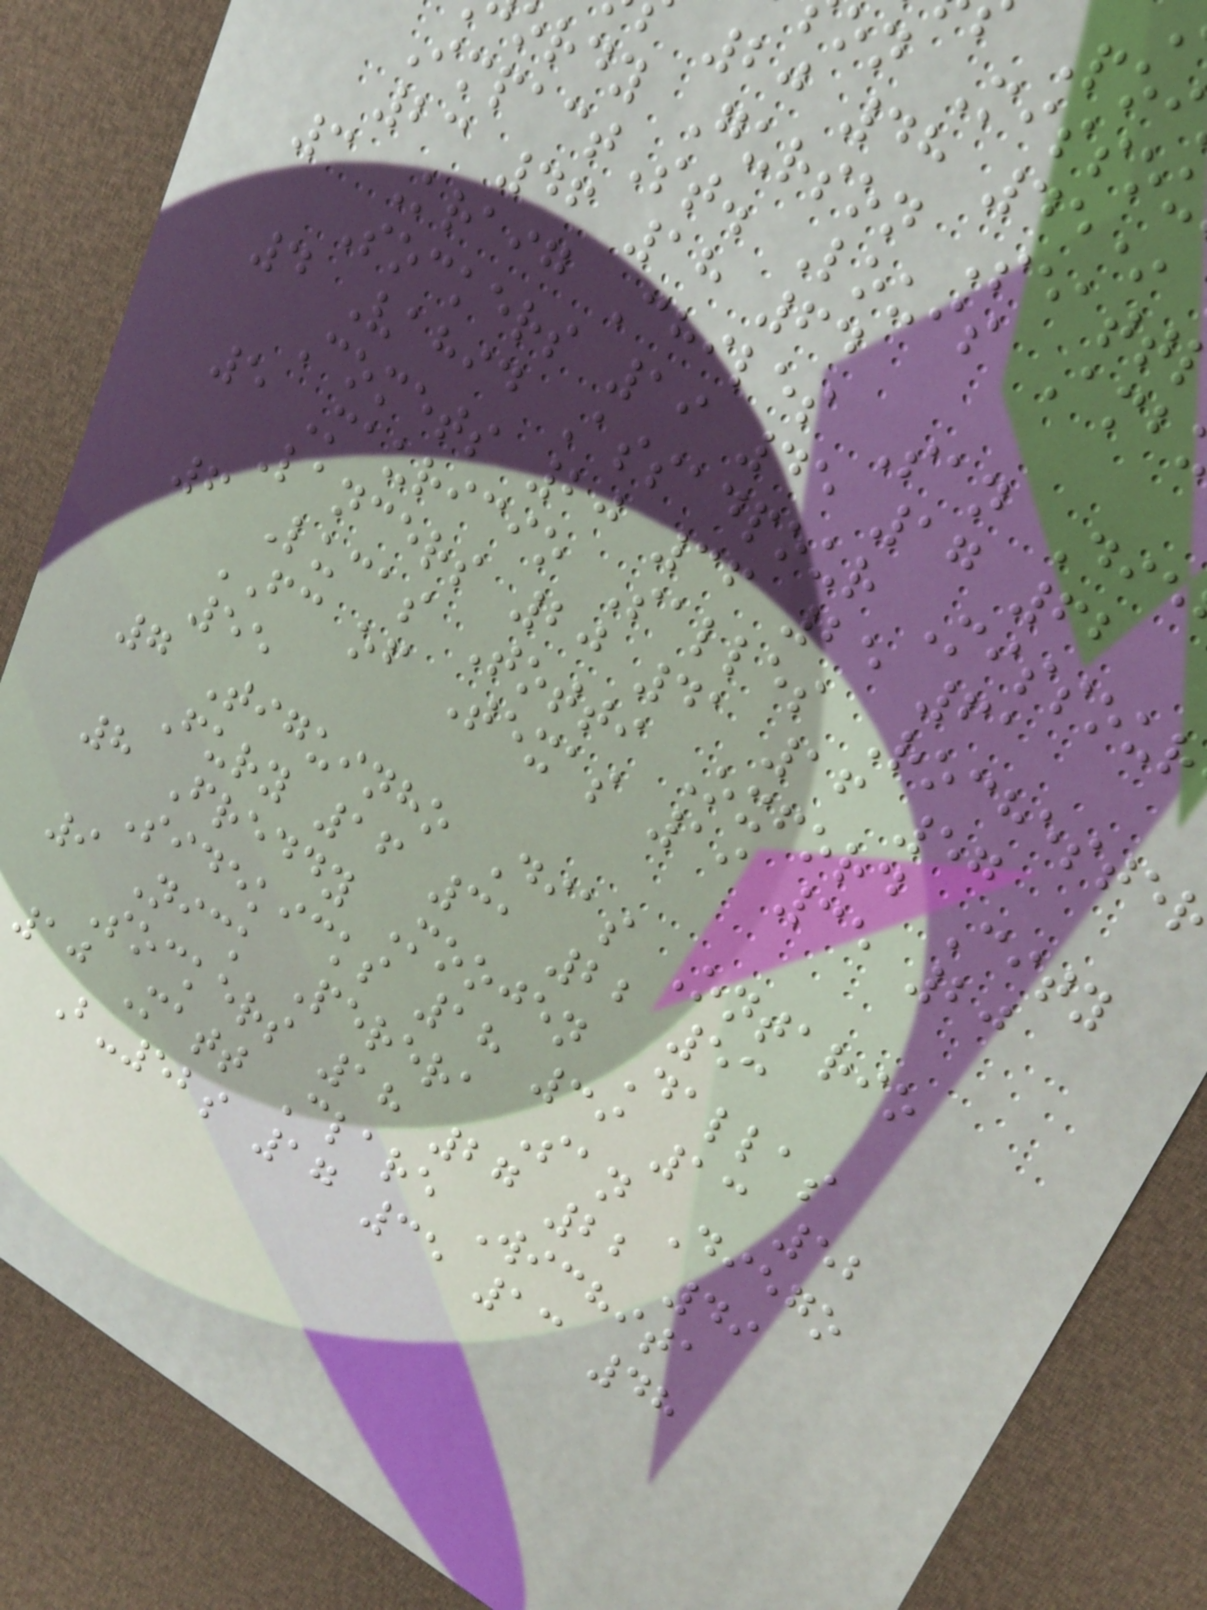on Misso
20 48 45*
ordy Gurson Seatt
ImpactSt. Louis Amb
23 46 18 64
3 Kraig Chiles San Die
Sockers 19 45 17 62
4 Vahid Assadpour Missour
Comets 20 36 25 61
5 Mauricio Salles Rocheste
Lancers 20 41 16 57
6 Lucas Totti Oxford City
FC of Texas 19 35 20
55
7 Tiguinho Dias Ontario
Fury 16 31 22 53
8 Freddy Moojen Dallas
Sidekicks 18 39 13 52
9 Nick Perera San Diego
Sockers 18 27 22 49
10 Matt Clare Wichita
B-52s 17 35 13 48
